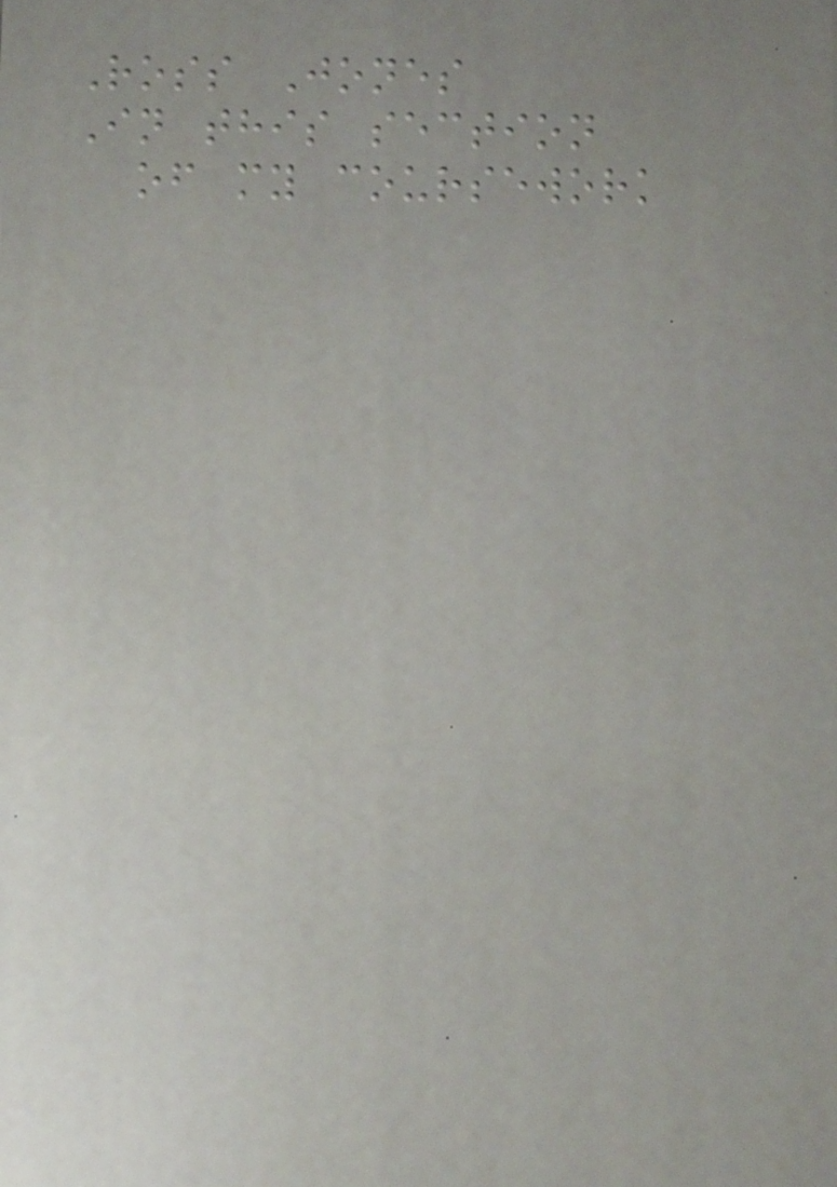Ross Jones
In this section
of my coursework
